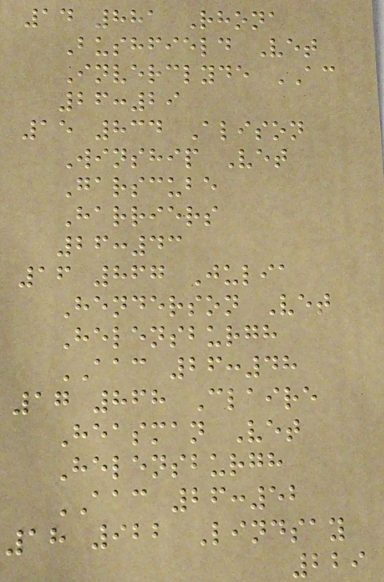14 881 Rhona
Bushfield Vet
Inverclyde AC
26:29
15 834 Alison
Winship Vet
Garscube
Harriers
26:43
16 867 Julia
Henderson Vet
Helensburgh
AAC 26:48
17 868 Claire
Heasman Vet
Helensburgh
AAC 26:52
18 922 Lindsay
229
